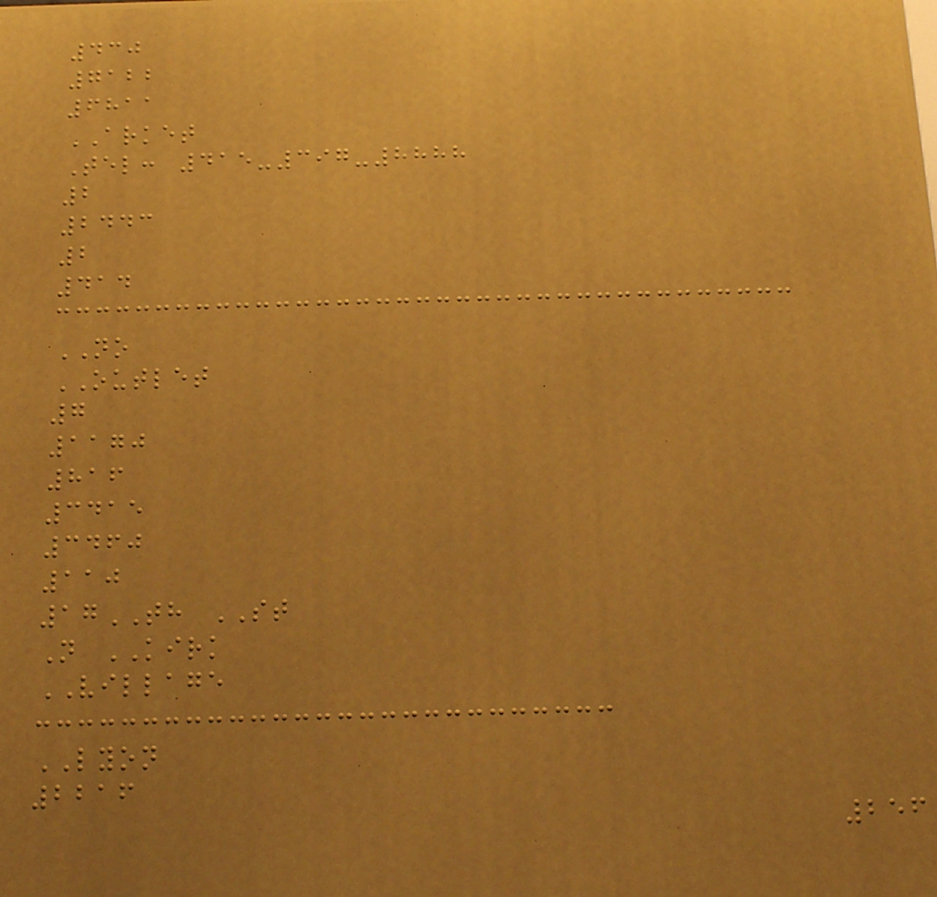430
7122
6811
ARKET
Tel: 415-397-8888
2
2443
2
414
NO
OUTLET
7
1170
816
3415
3460
110
17TH ST
N KIRK
VILLAGE
LYON
2216
256
